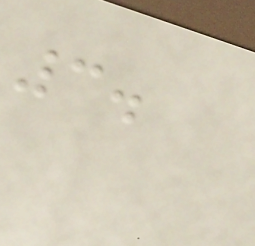3.
